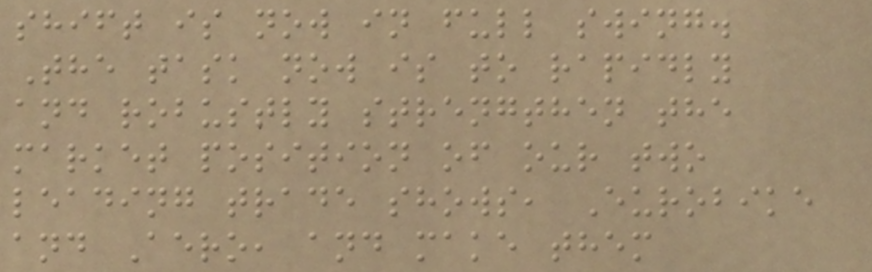shift is now in full swing.
The task now is to rapidly
and robustly strengthen the
market position of our two
leading trade shows, Eurobike
and Aero, and make them
